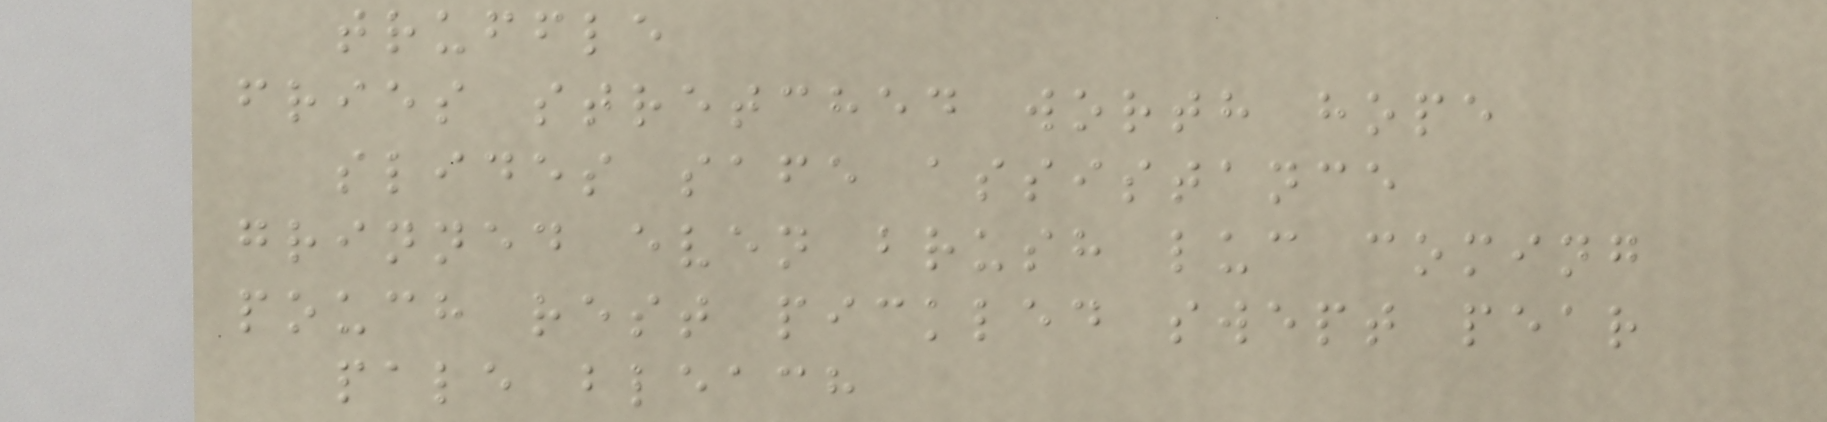truffle
fries stretched worth hope
slides safe assistance
grinned even brush luc coming
pouch rest pickled swept pear
pale bleach
